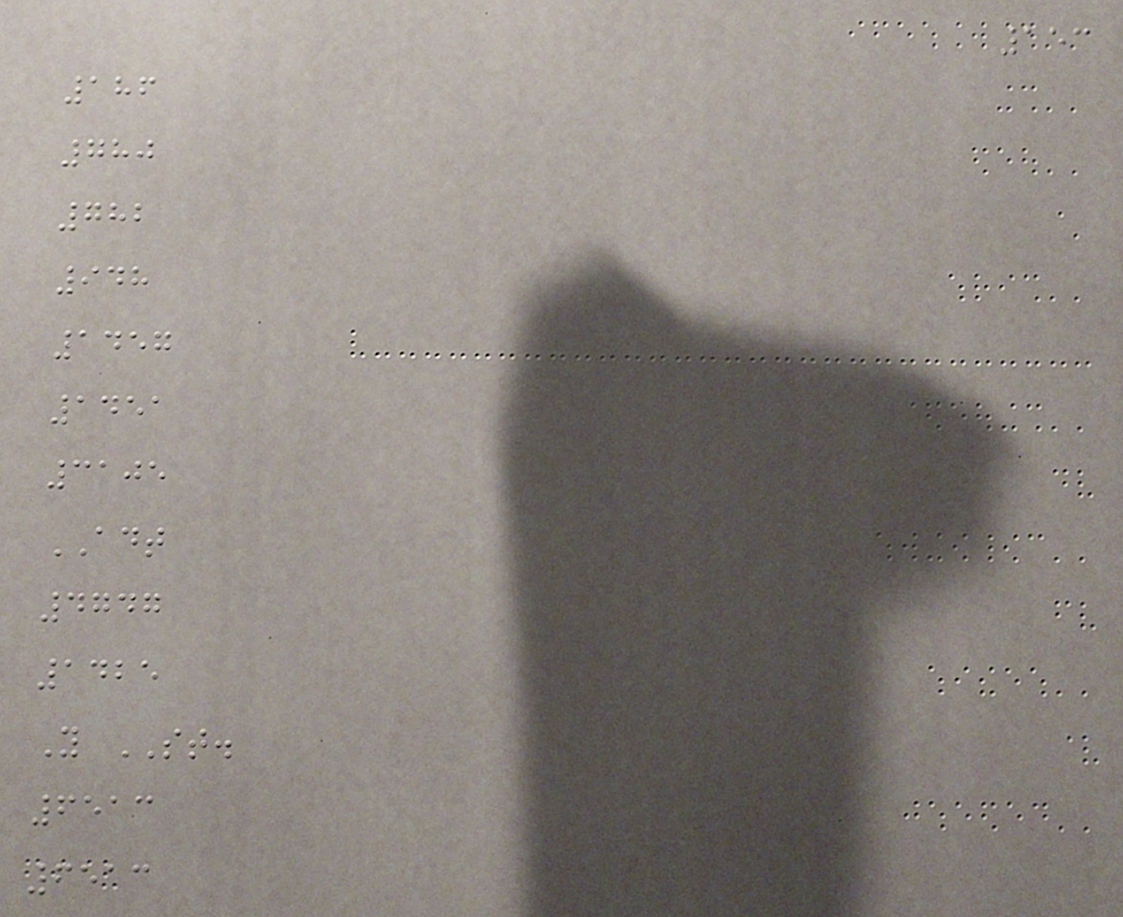153
186
780
782
948
1457
1451
3105
ADT
4747
1425
Y ST.
6513
6513
